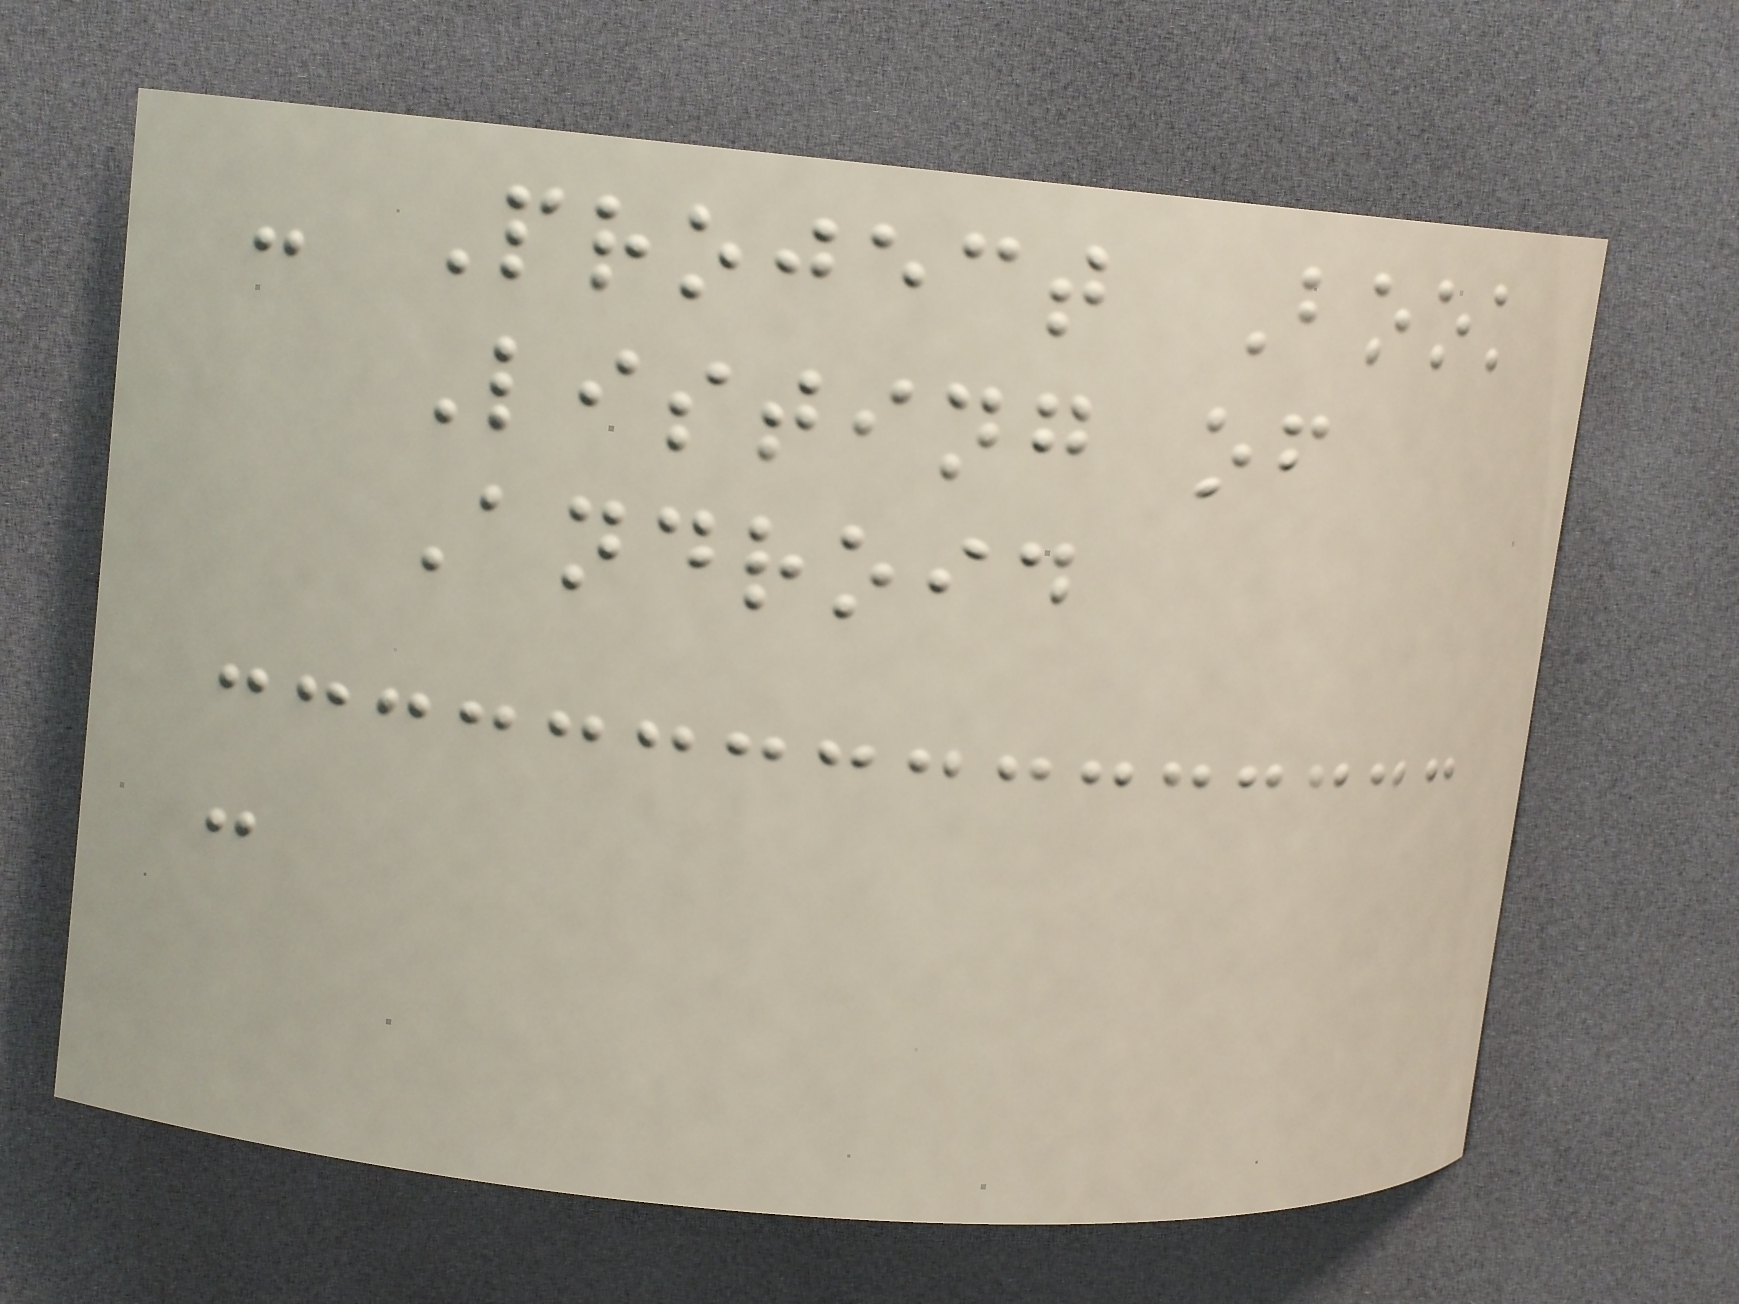- Project Book
Listing of
Android
-
